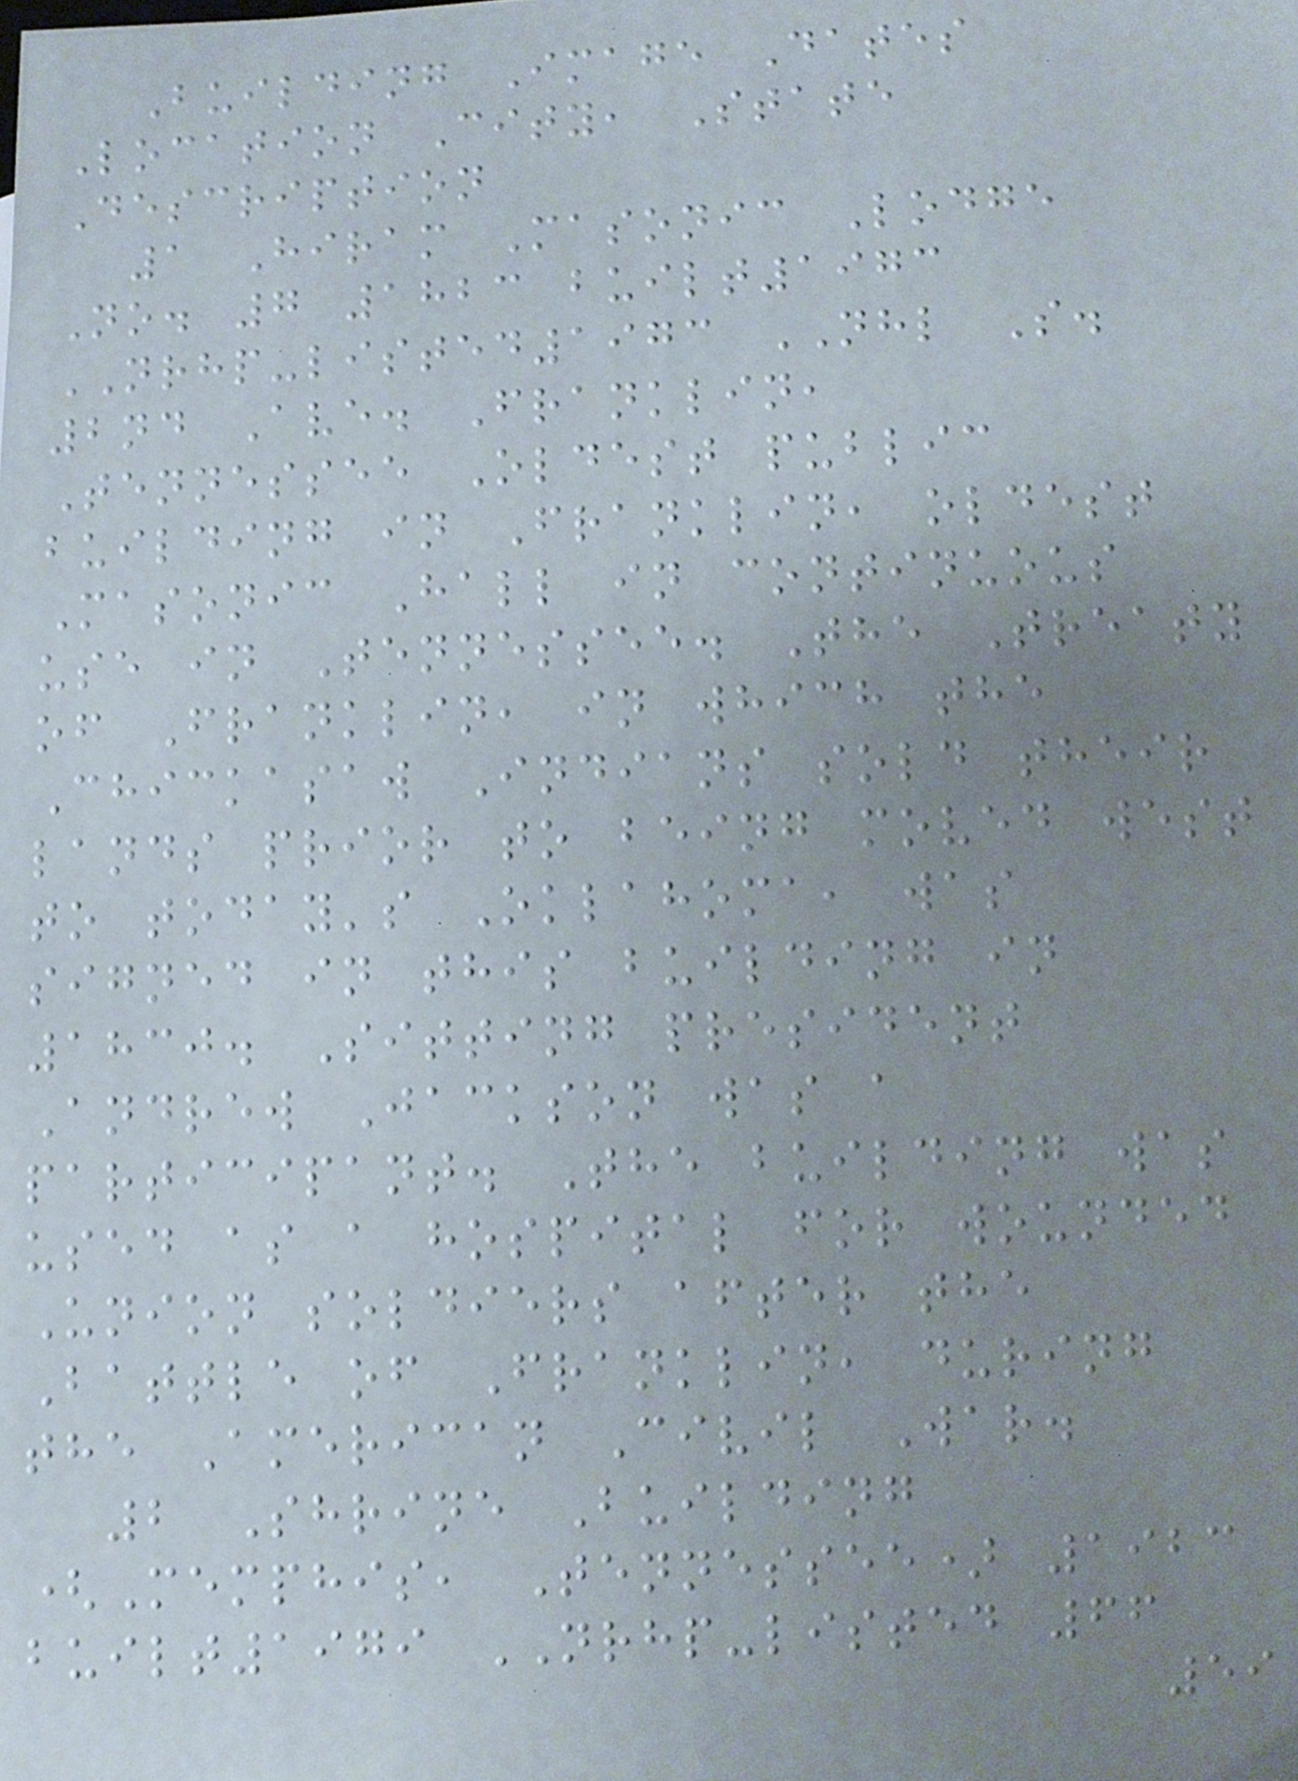Building Image Dates
Location City, State
Description
1 Hiram Masonic Lodge
No. 7 1823 built1973
NRHP-listed1973 NHL S.
2nd Ave. Franklin,
Tennessee Oldest public
building in Franklin, oldest
Masonic Hall in continuous
use in Tennessee. The Treaty
of Franklin, in which the
Chickasaw Indians sold their
lands prior to being moved west
to today's Oklahoma, was
signed in this building in
1830. Sitting president
Andrew Jackson was a
participant. The building was
used as a hospital for wounded
Union soldiers after the
Battle of Franklin, during
the American Civil War.
2 Shrine Building
(Memphis, Tennessee) 1923
built1979 NRHP-listed 66
59
